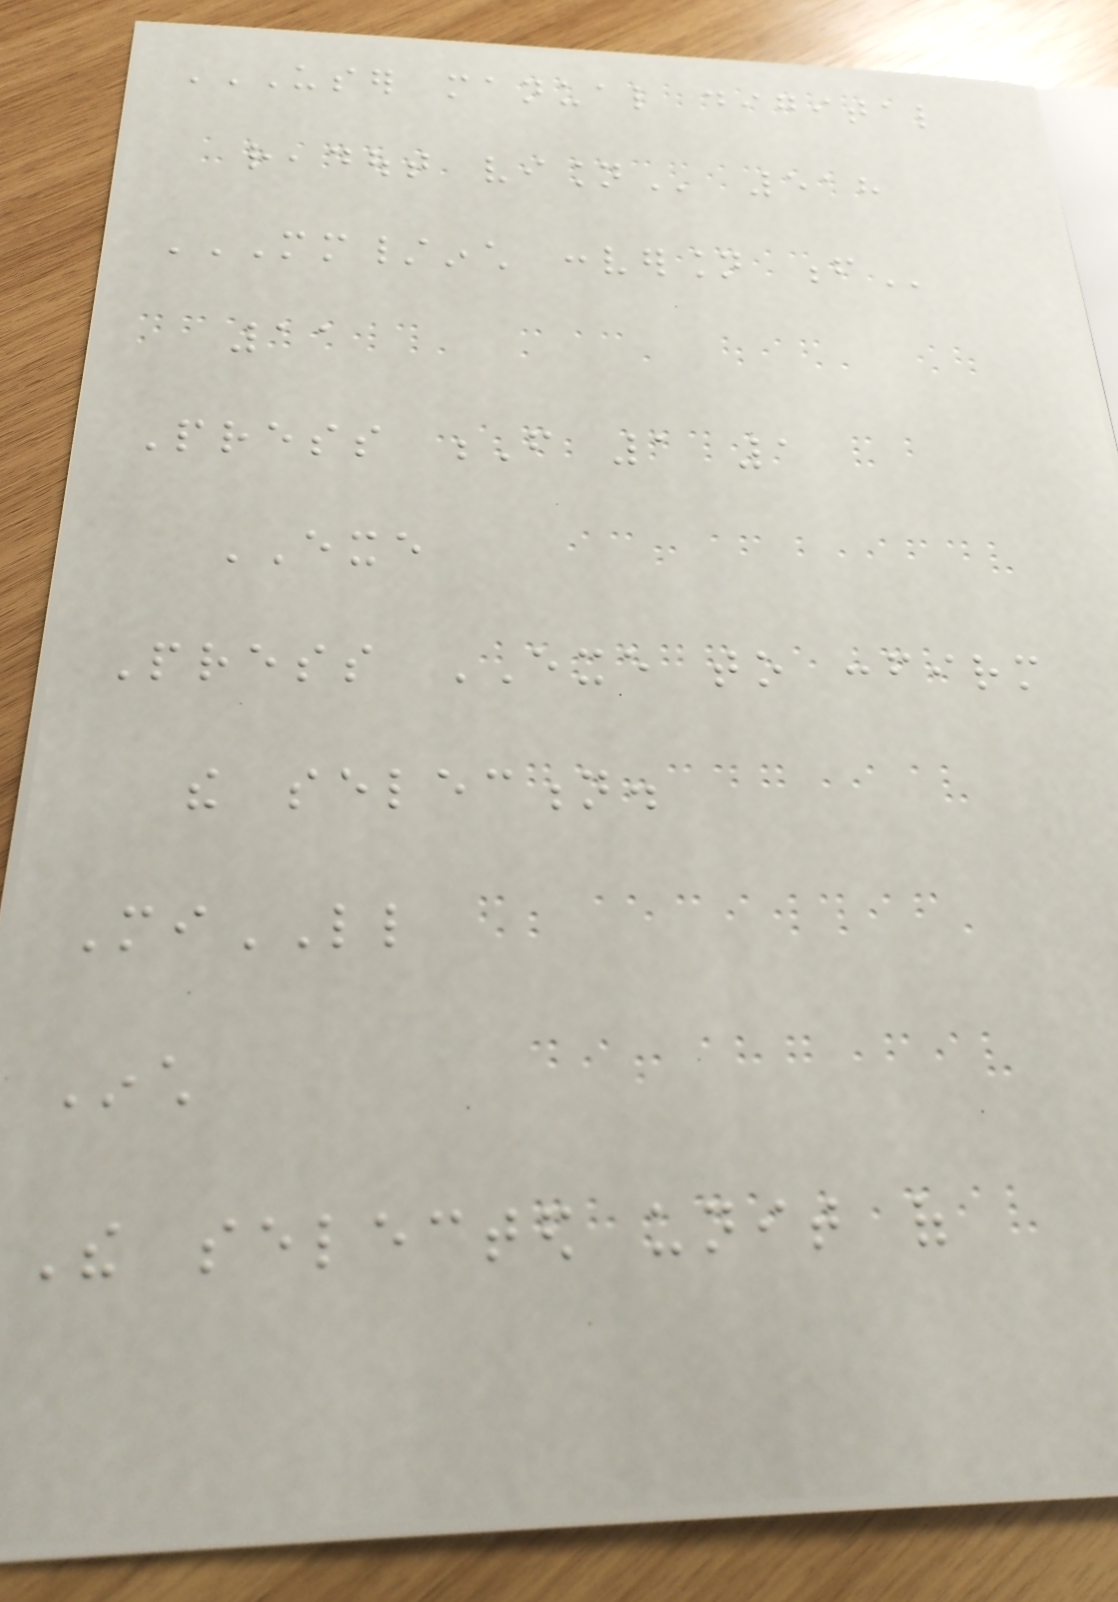USER MANUAL DIGITAL
READOUT VISION 518
MM/INCH CONVERSION F
11
Press F 1 1
EXE
Press EXE to confirm
the selection.
MiLL
Inch
The selected unit of
